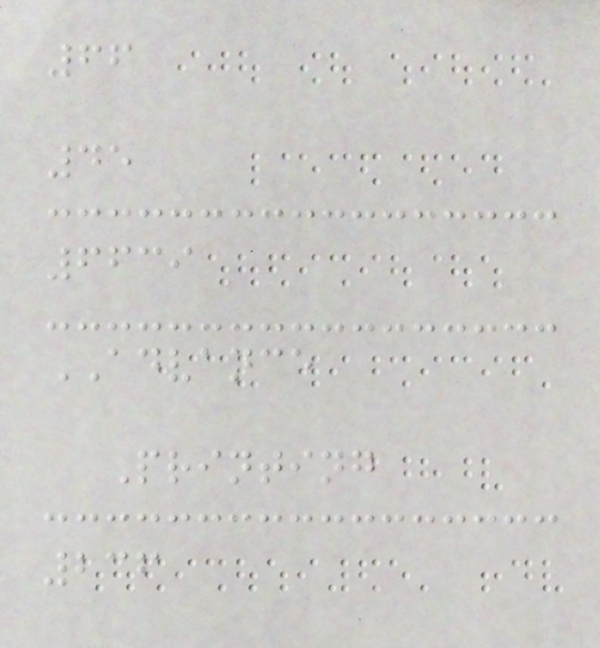66
45
6639
ADVANCE
Printing
236
